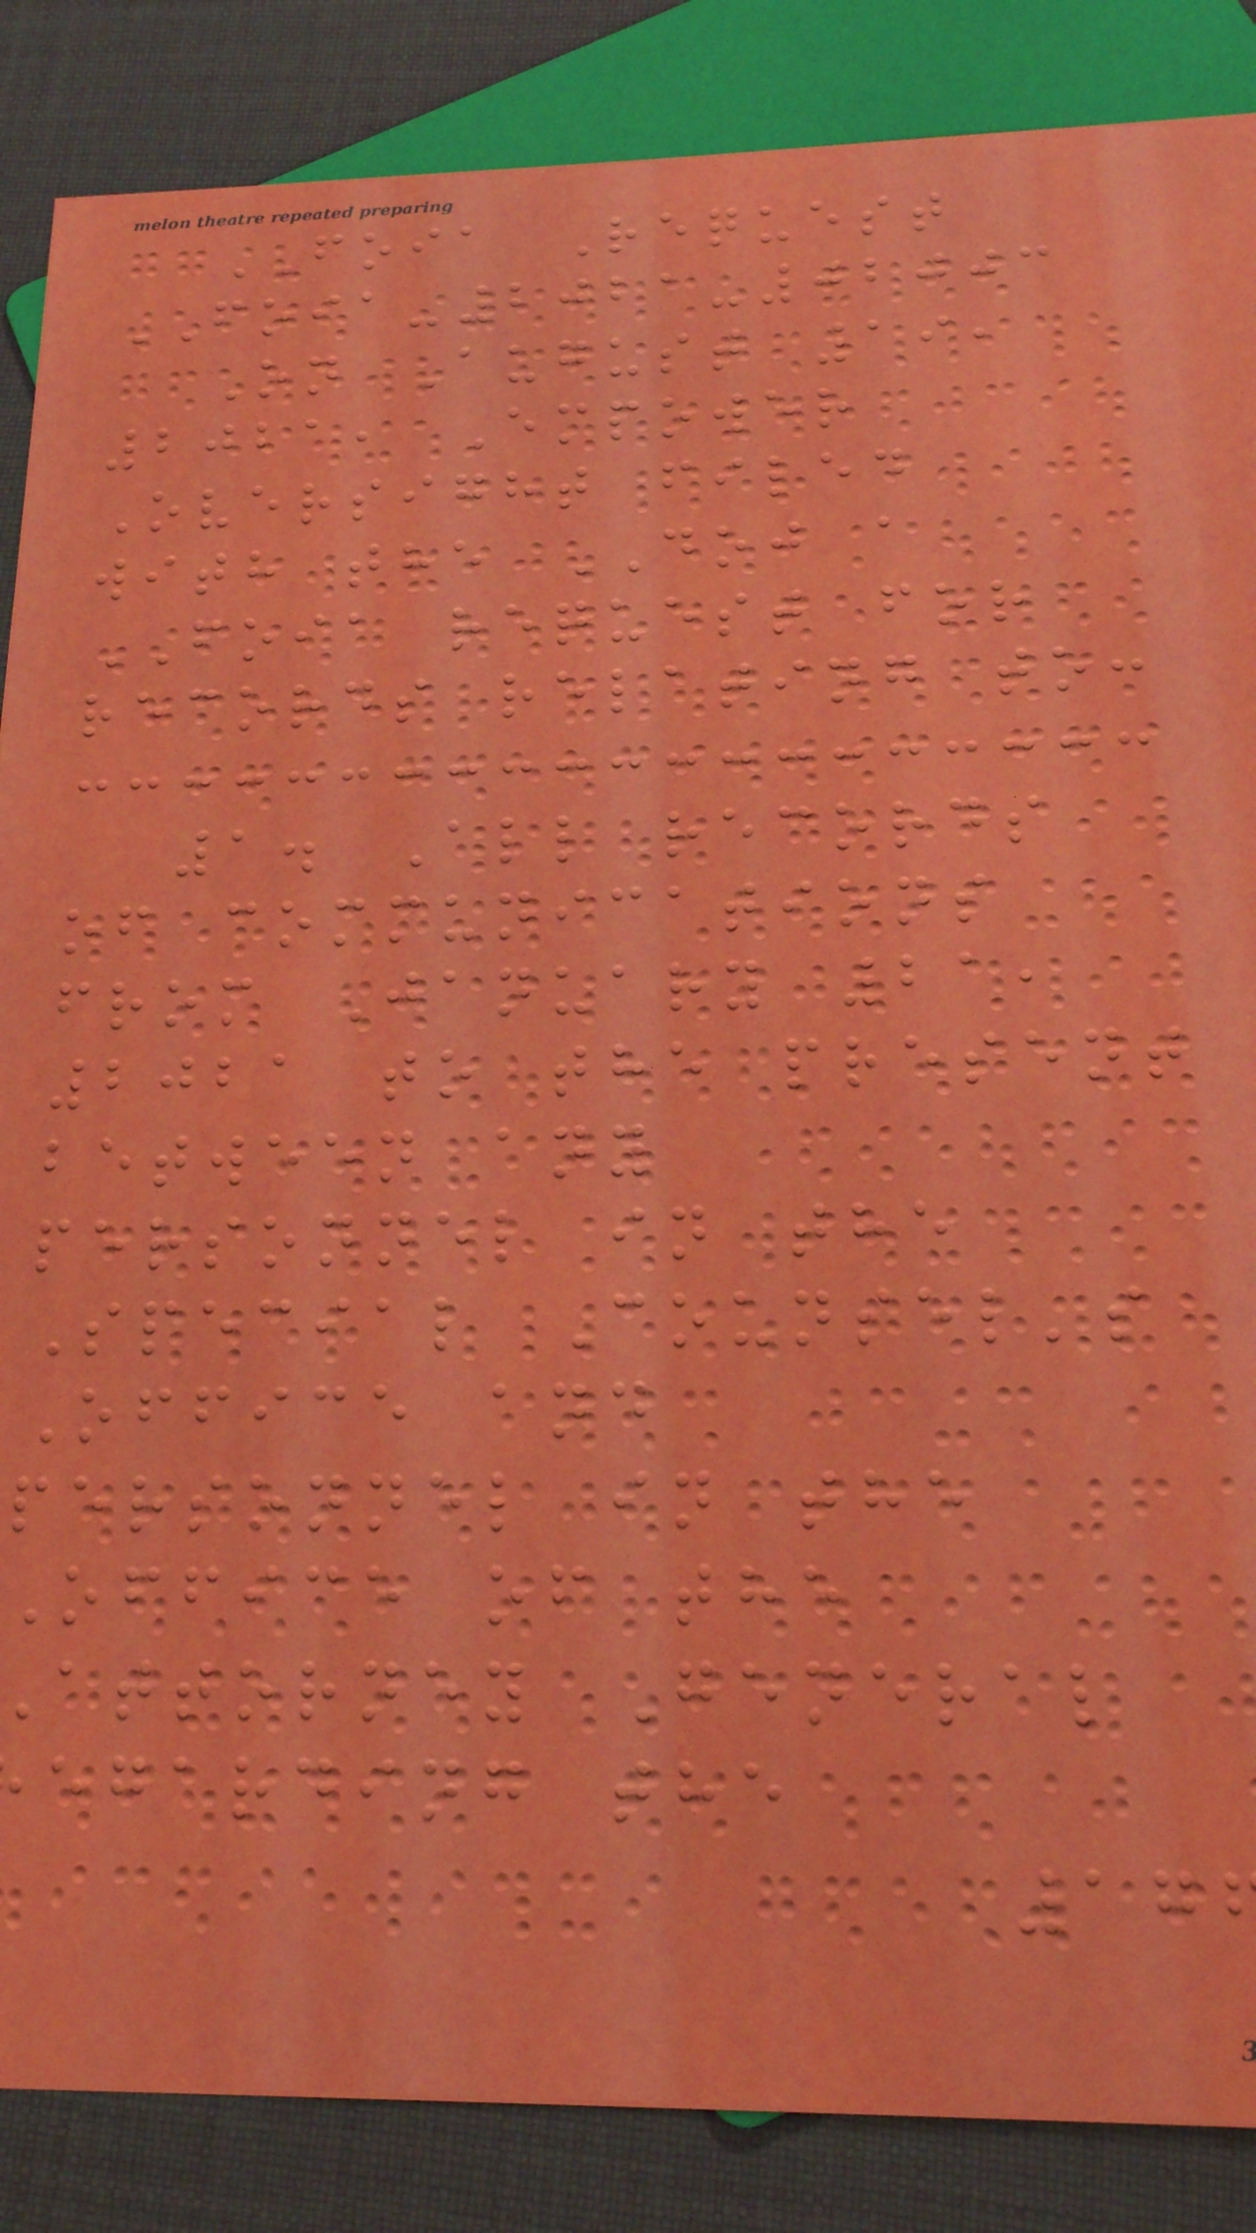FOIA Request
FOIA-2021-02003
On August 19,
2021, Empower
Oversight filed
with the DOJ a
FOIA request for
records relating to:
1. All records
of communications
from January 21,
2021 to the present
between any
personnel in the
Special Counsel's
Office and
personnel in the
Office of the
attorney General
egarding the
